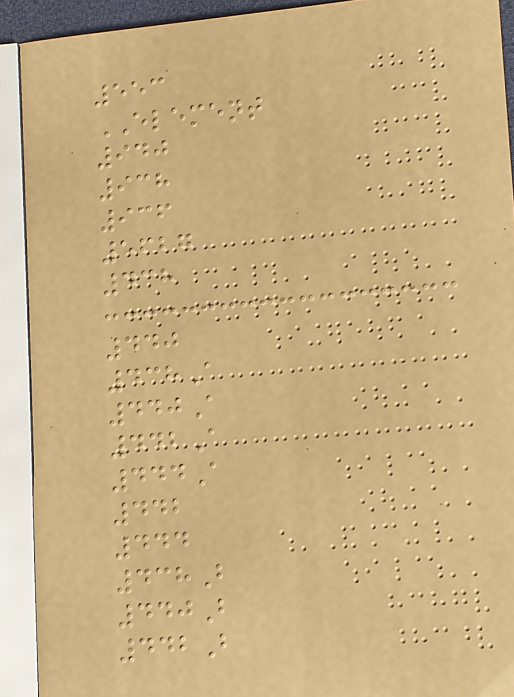553
ELEMENT
940
938
936
5627
438
440
438A
440A
442A
444A
442
444
438B
440B
442B
